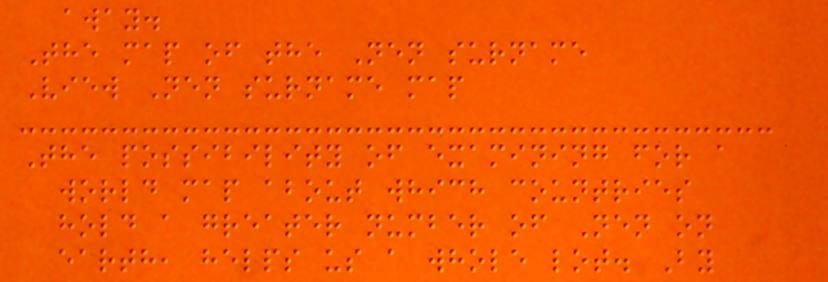away.
The map of the Nen surname
View Nen surname map
The possibility of examining for a
world map about which countries
hold a greater number of Nen on
earth, helps us a whole lot. By
